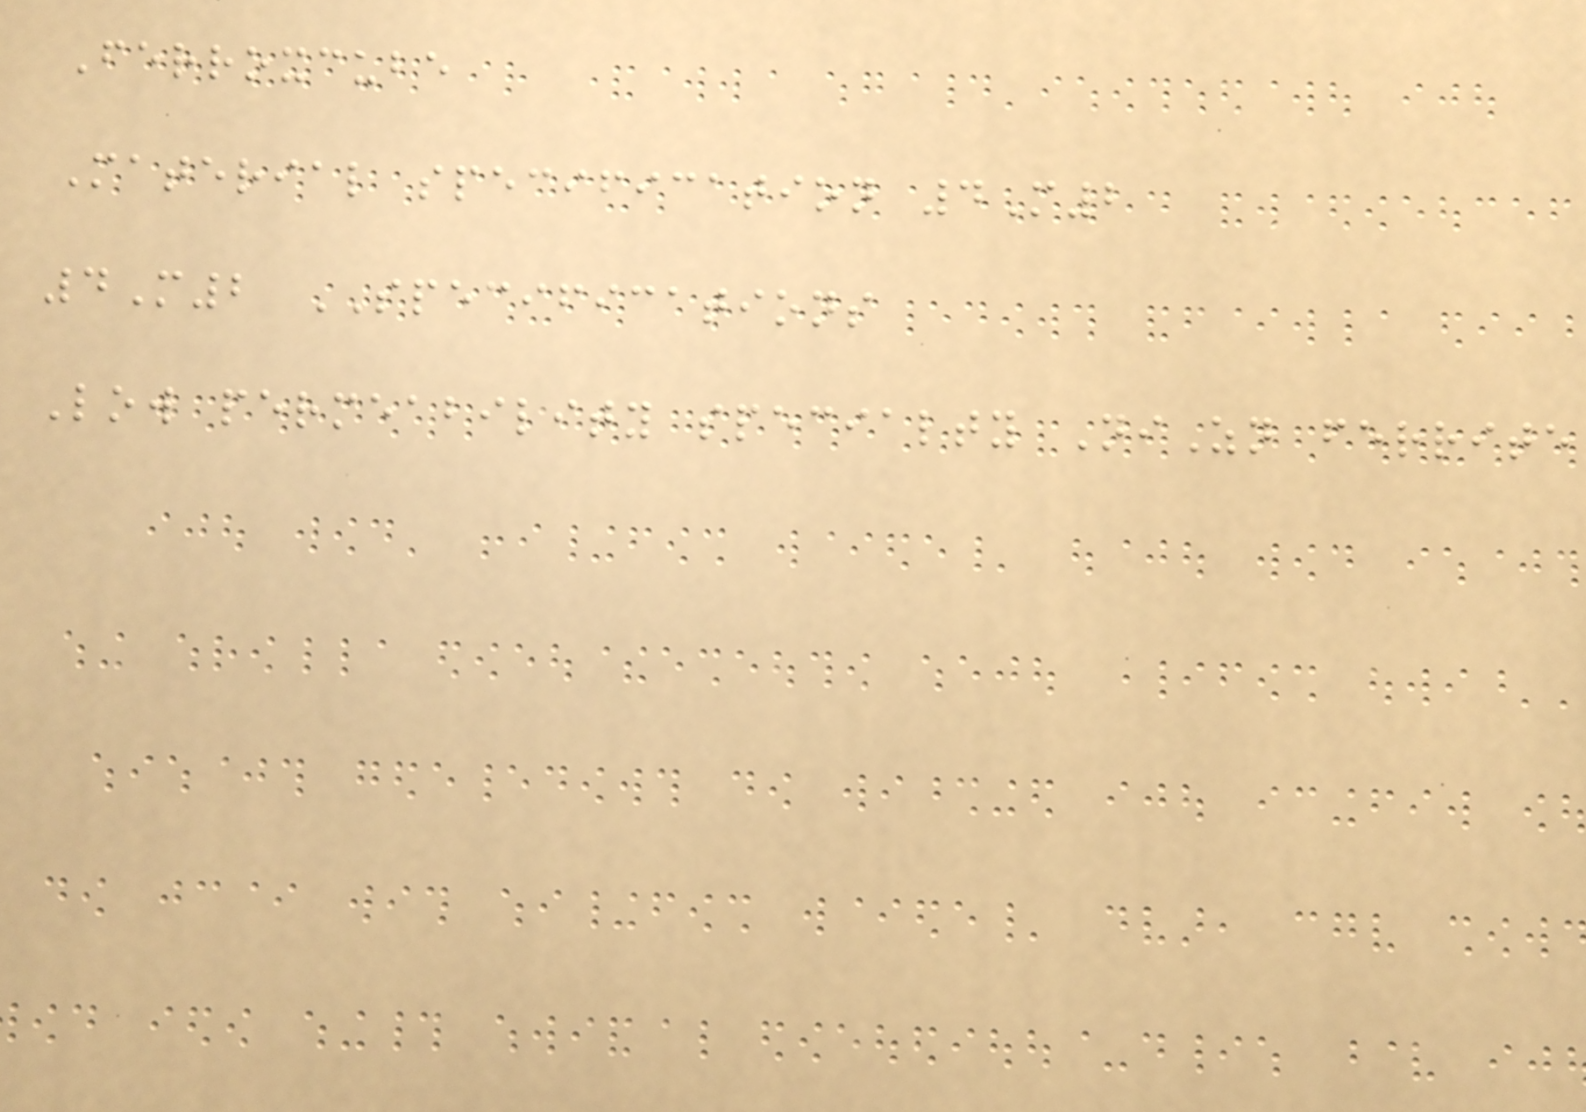Ferroxcube
Material specification 4M2
4M2 SPECIFICATIONS
Low permeability specialty NiZn ferrite
